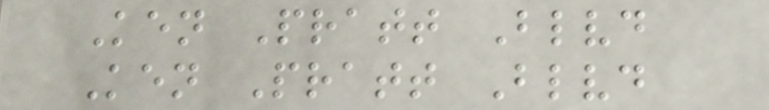Ken Pratt Blvd
Ken Pratt Blvd
